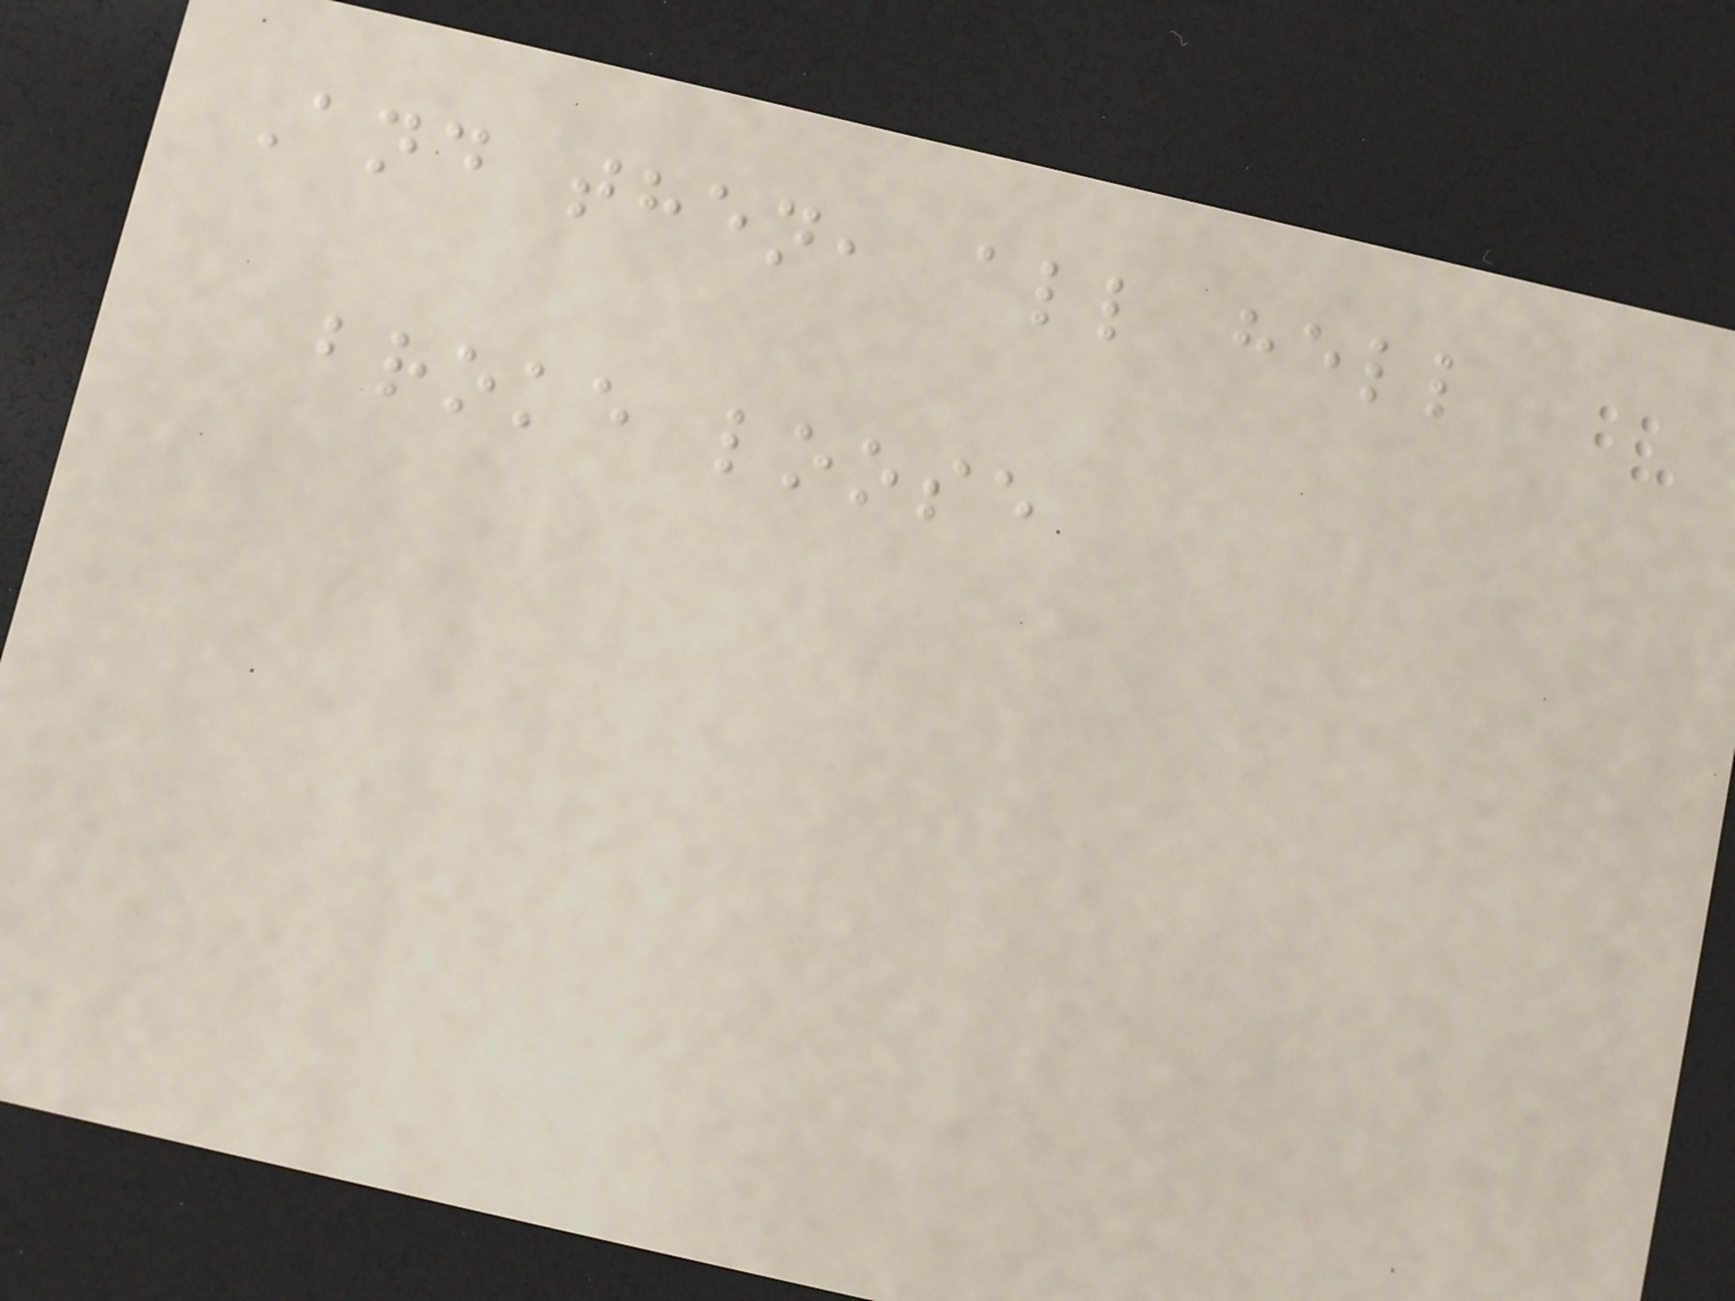And then, all hell
broke loose
